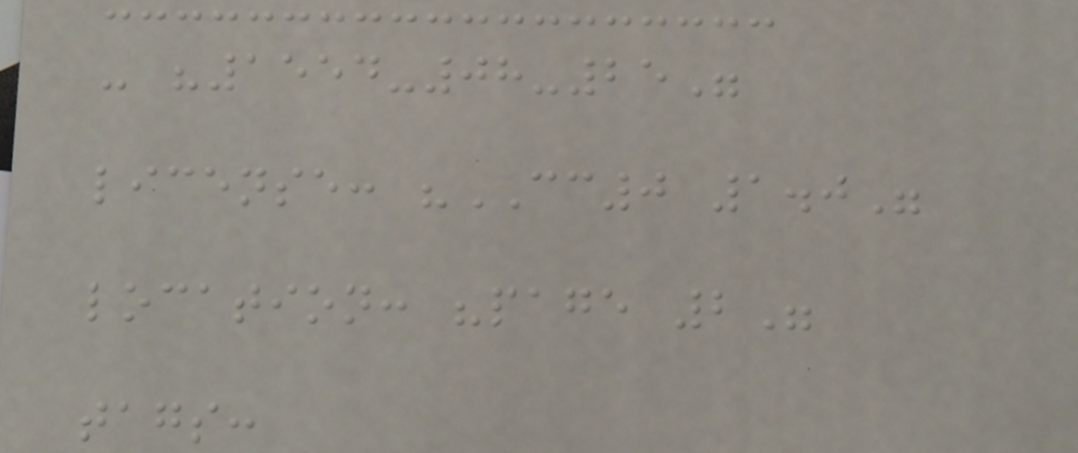- "1554-08-25"
license: "CC0 1.0"
location: "page 2"
tags:
